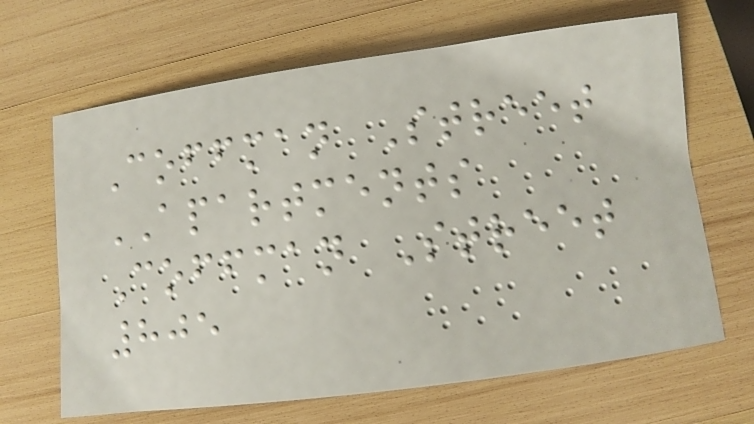Coffman Street
APARTMENTS
Coffman Street
805
